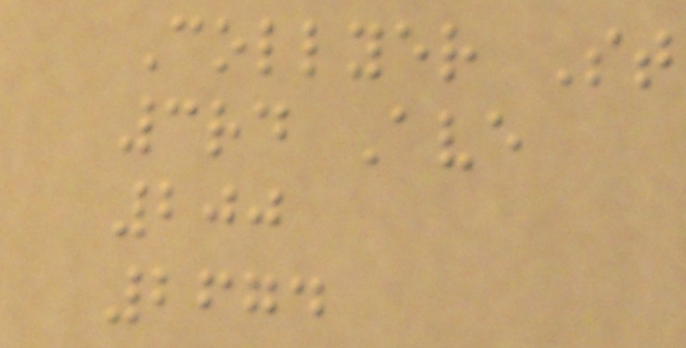Collyer St
3rd Ave
200
2674
